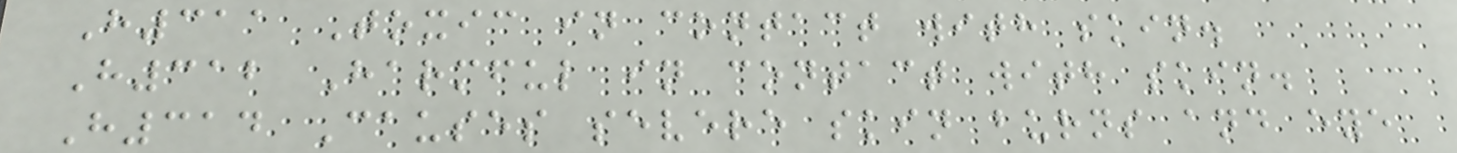H311 Toxic in contact with skin.
H312 Harmful in contact with skin.
H314 Causes severe skin burns and eye
